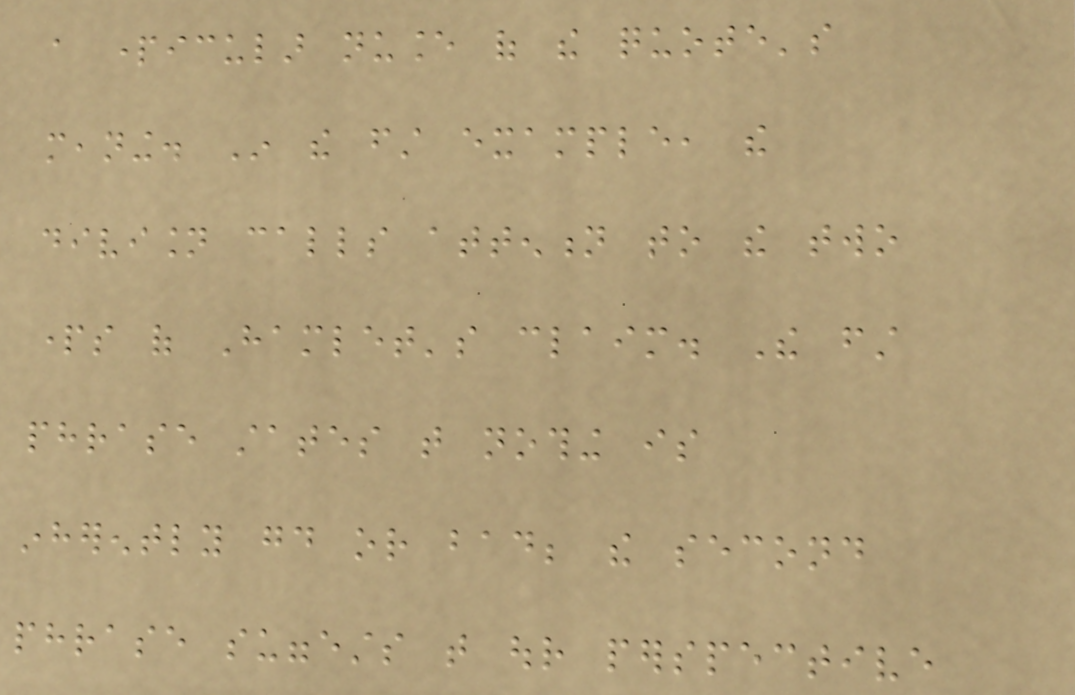a particular nuance of the quote's
meaning. In the first example, the
division calls attention to the two
parts of Hamlet's claim. The first
phrase states that nothing is
inherently good or bad; the second
phrase suggests that our perspective
